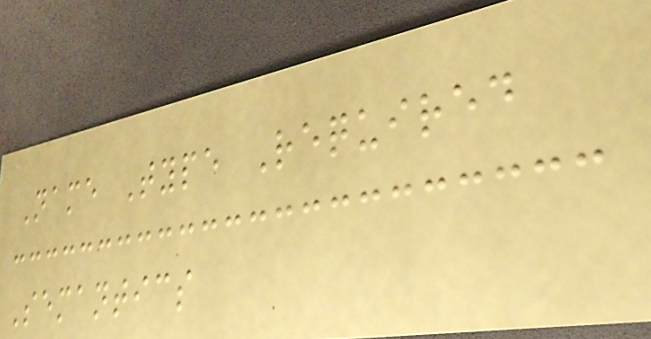Name Type Required
Semantics
